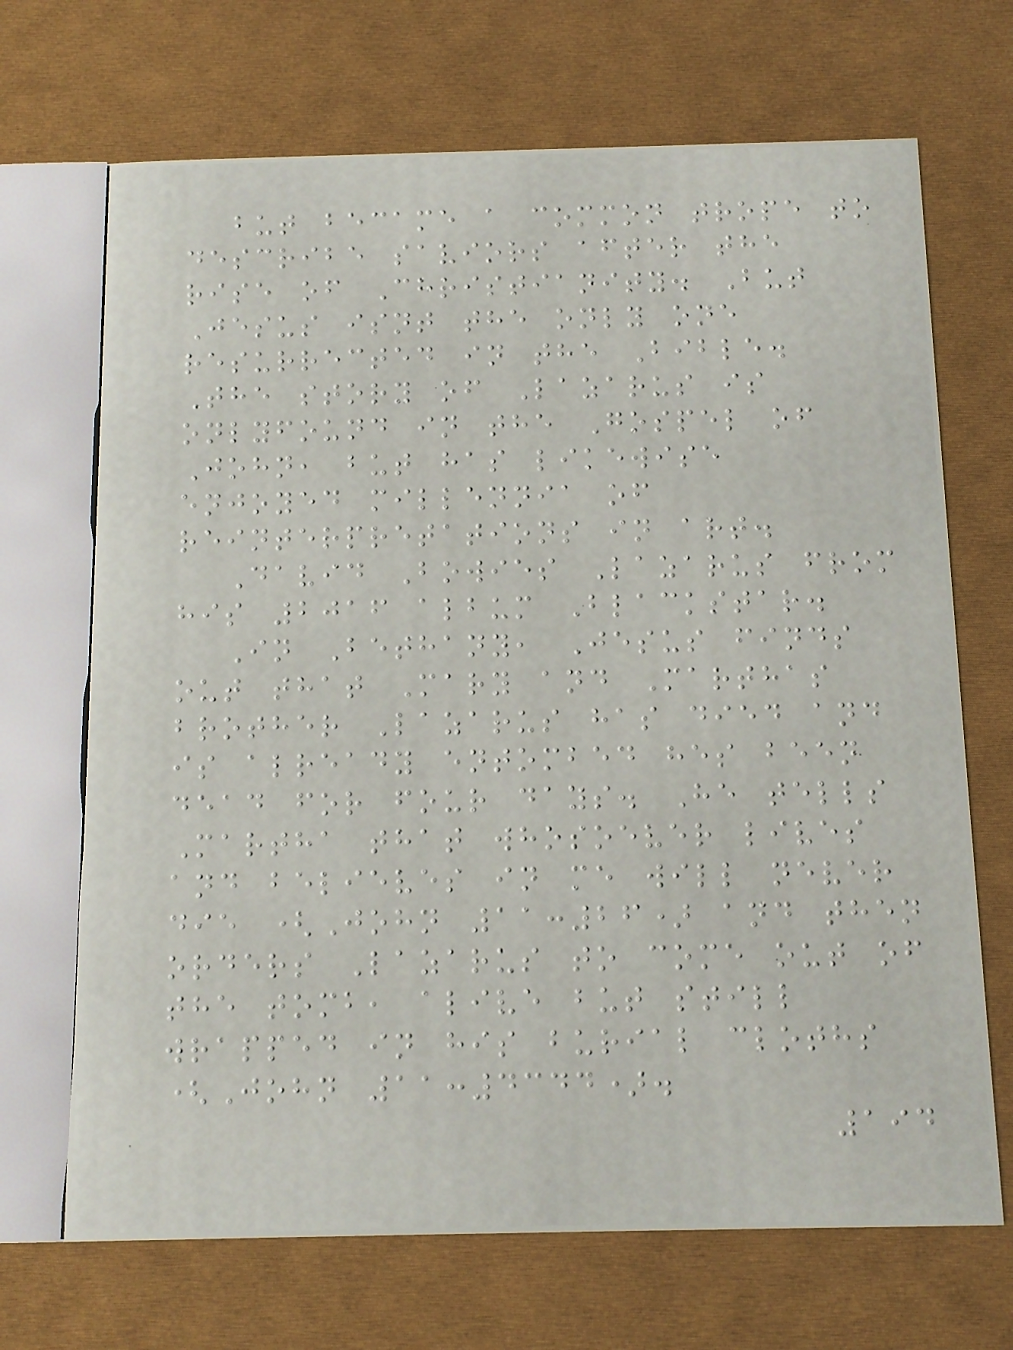but became a common trope to
describe saviors after the
rise of Christianity. But
Jesus isnt the only one
resurrected in the Bible.
The story of Lazarus is
onlyfound in the Gospel of
John, but has likewise
enjoyed millennia of
reinterpretations in art.
David Bowies Lazarus from
his 2016 album Blackstar.
In Bethany, Jesus finds
out that Mary and Marthas
brother Lazarus has died and
is already entombed hes been
dead for four days. He tells
Martha that whosoever lives
and believes in me will never
die (John 11:26) and then
orders Lazarus to come out of
the tomb, alive but still
wrapped in his burial cloths
(John 11:4344).
194
